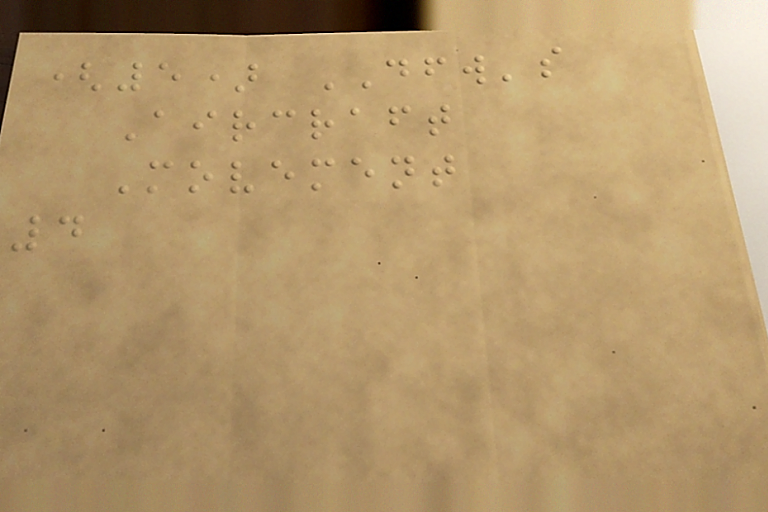(5) DFW's
Aircraft
Movement
4
